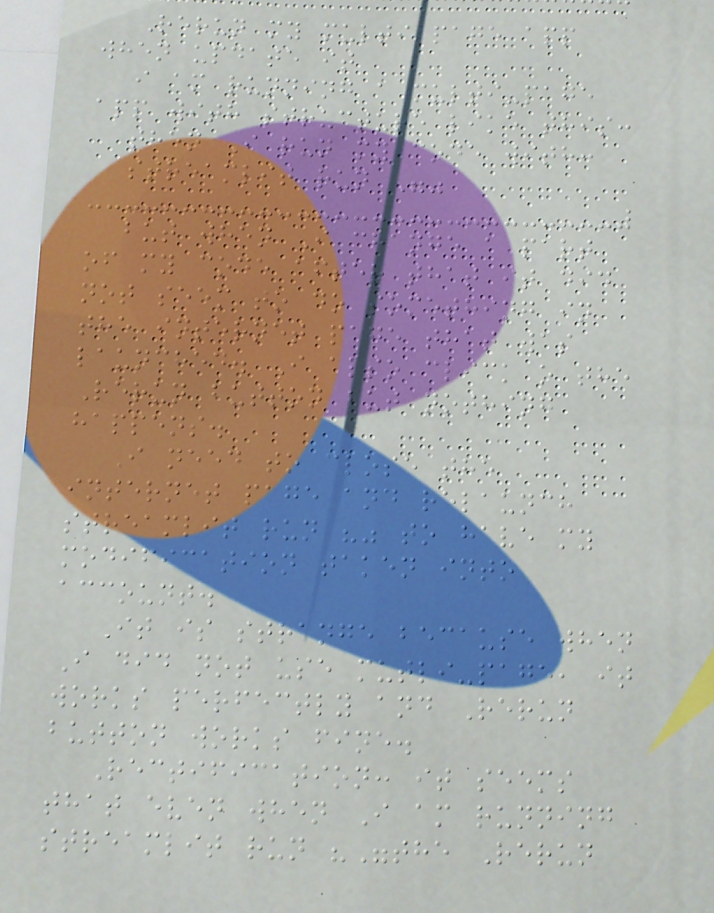Rerun my multi page app
when update it
i am running a multi-page
app with structure like this:
then I run my code with:
streamlit run ""
but when I change a part
of my code after that it did
not seem to do something in
the internet page that was
launched. I also click o the
Rerun button but nothing
happens.
I need to close the
internet page and relaunch
streamlit run "" to have my
modification taken into
account.
It is strange because when
I did not use mutli-page, it
works perfectly and Rerun
button works fine.
Rectification: it seems
that even when I am running
streamlit run ""the Rerun
